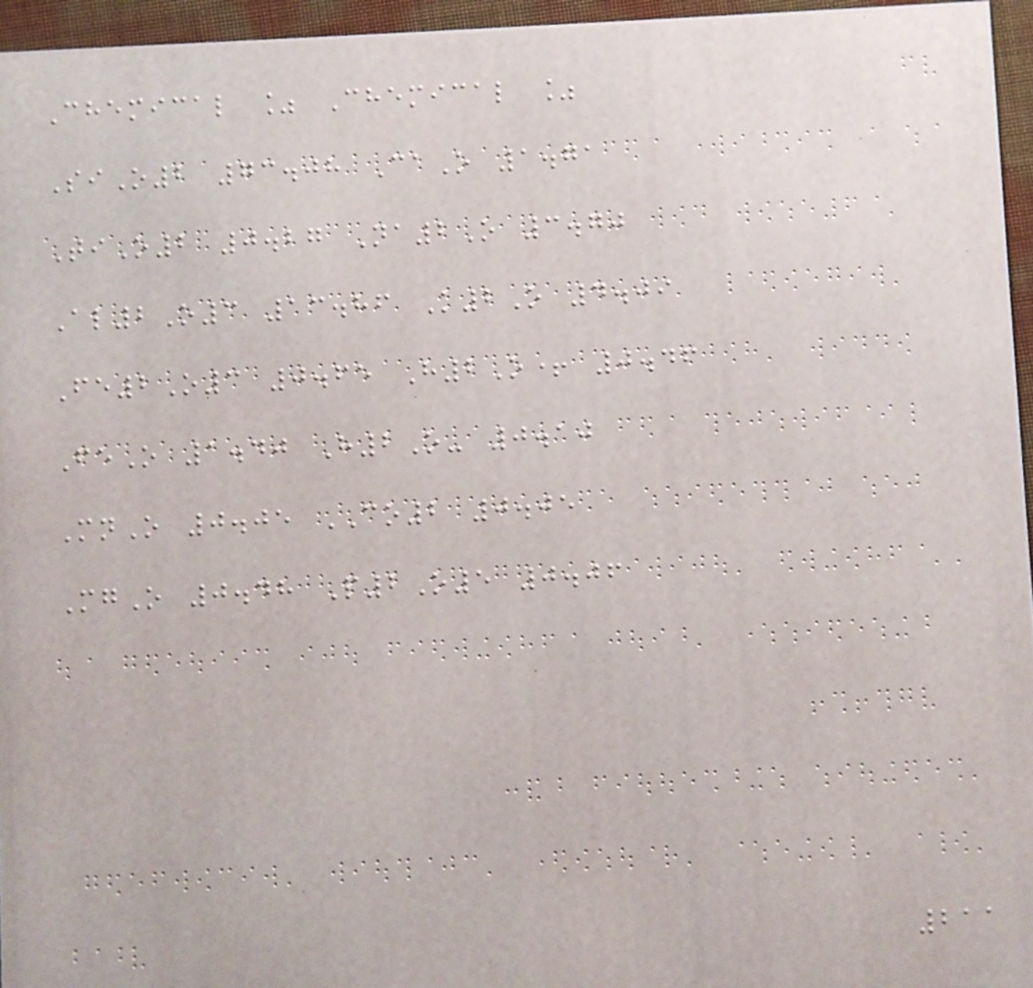Chemical % Chemical %
SiO2 73.08 CaO 1.71
TiO2 0.27 Na2O 3.70
Al2O3 13.86 K2O 4.09
Fe2O3 0.65 H2O+ 0.46
FeO 1.40 H2O- 0.10
MnO 0.05 CO2 0.05
MgO 0.48 P2O5 0.06
211
